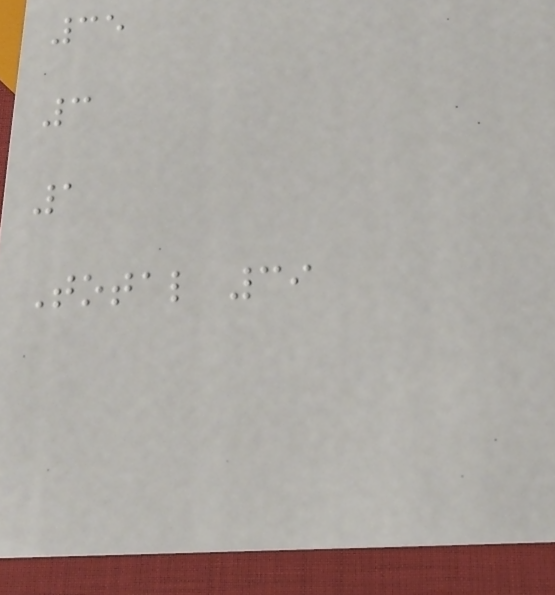35
3
1
Total 39
